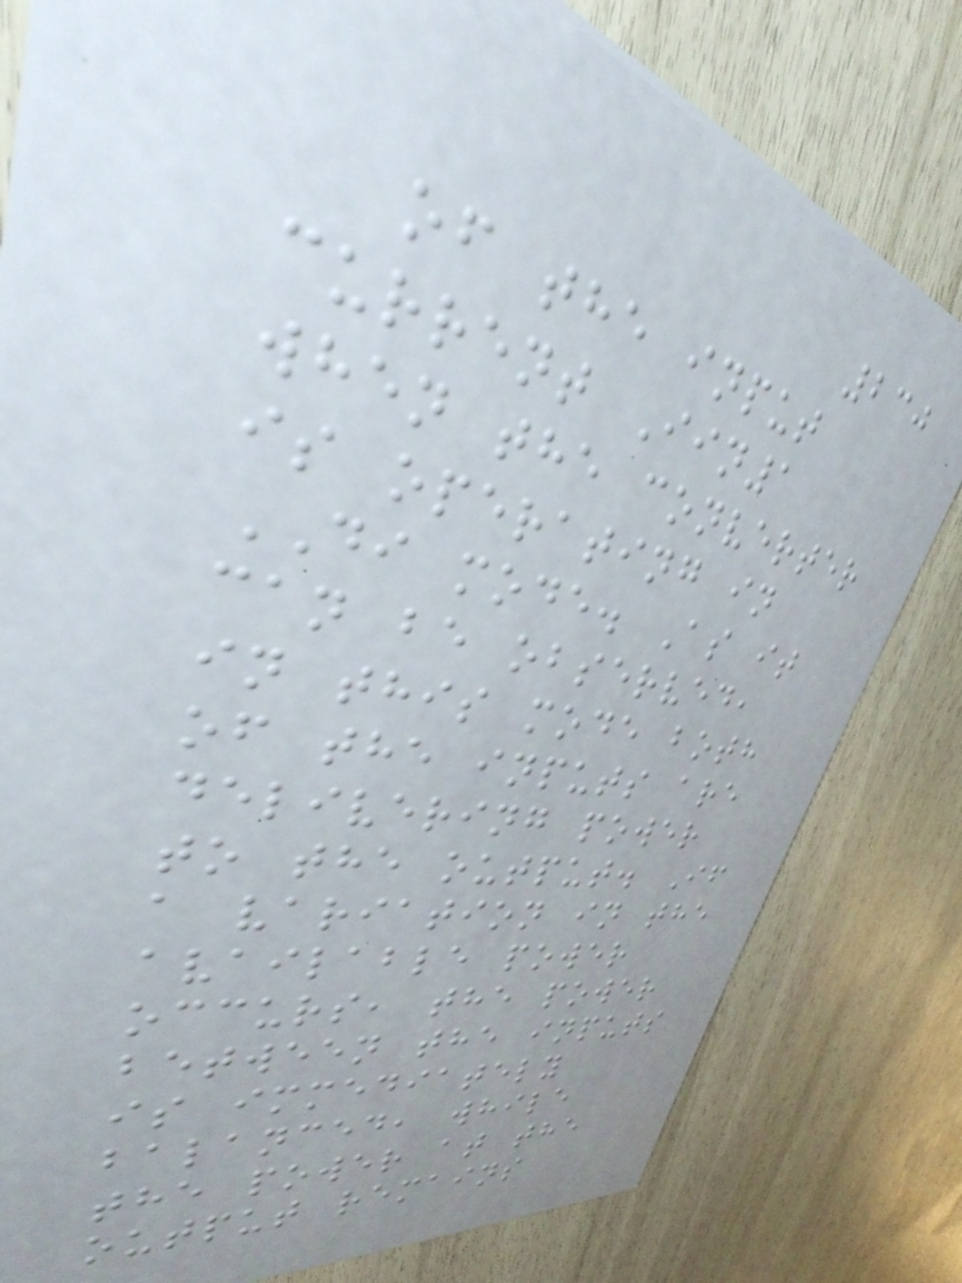230
of the input
current Iin1
when the converter
is operating in
DI mode. As it
can be observed,
in this mode both
of the inputs are
delivering power
to the output. If
a variation in the
available power
occurs, the power
between the inputs
is immediately
balanced, while
the power at the
output remains
